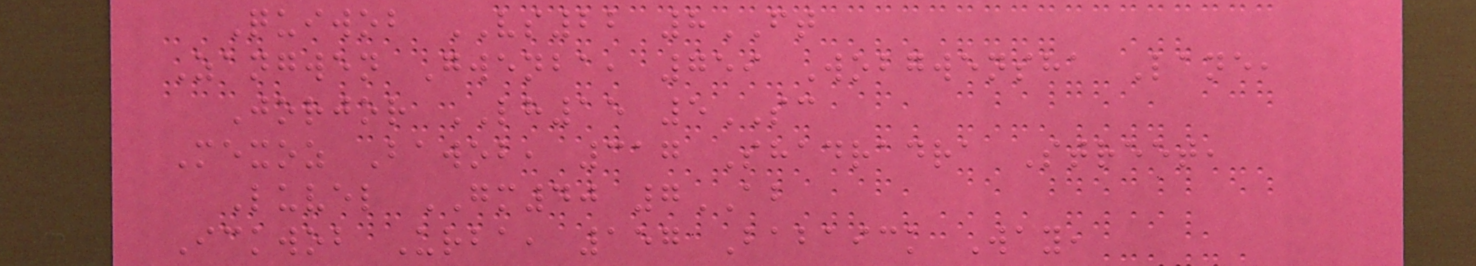Quiwob VS22 8FT
Zangwen Gwenba, 759 Wobgwensha Lane,
Jorjor LH15 5SC
Mexoz Bawob, 317 Shadradra Street,
Luvel GM40 7AB
Ickwob Urba, 157 Babaick Way,
